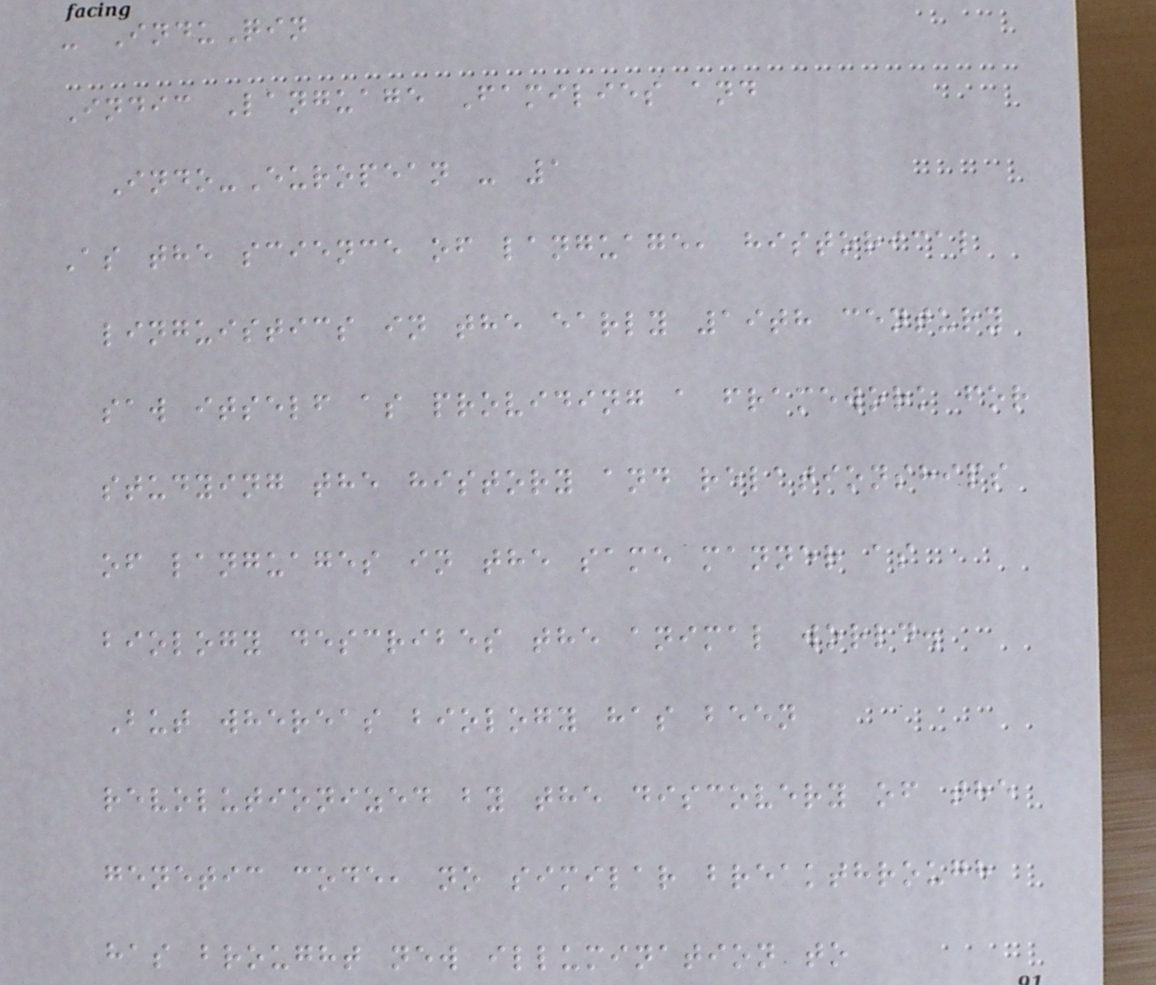- InduQin
Indic Language Families and
Indo-European - 1
As the science of language, historical
linguistics in the early 19th century
saw itself as providing a framework for
studying the history and relationships
of languages in the same manner as
biology describes the animal world.
But whereas biology has been
revolutionized by the discovery of the
genetic code, no similar breakthrough
has brought new illumination to
